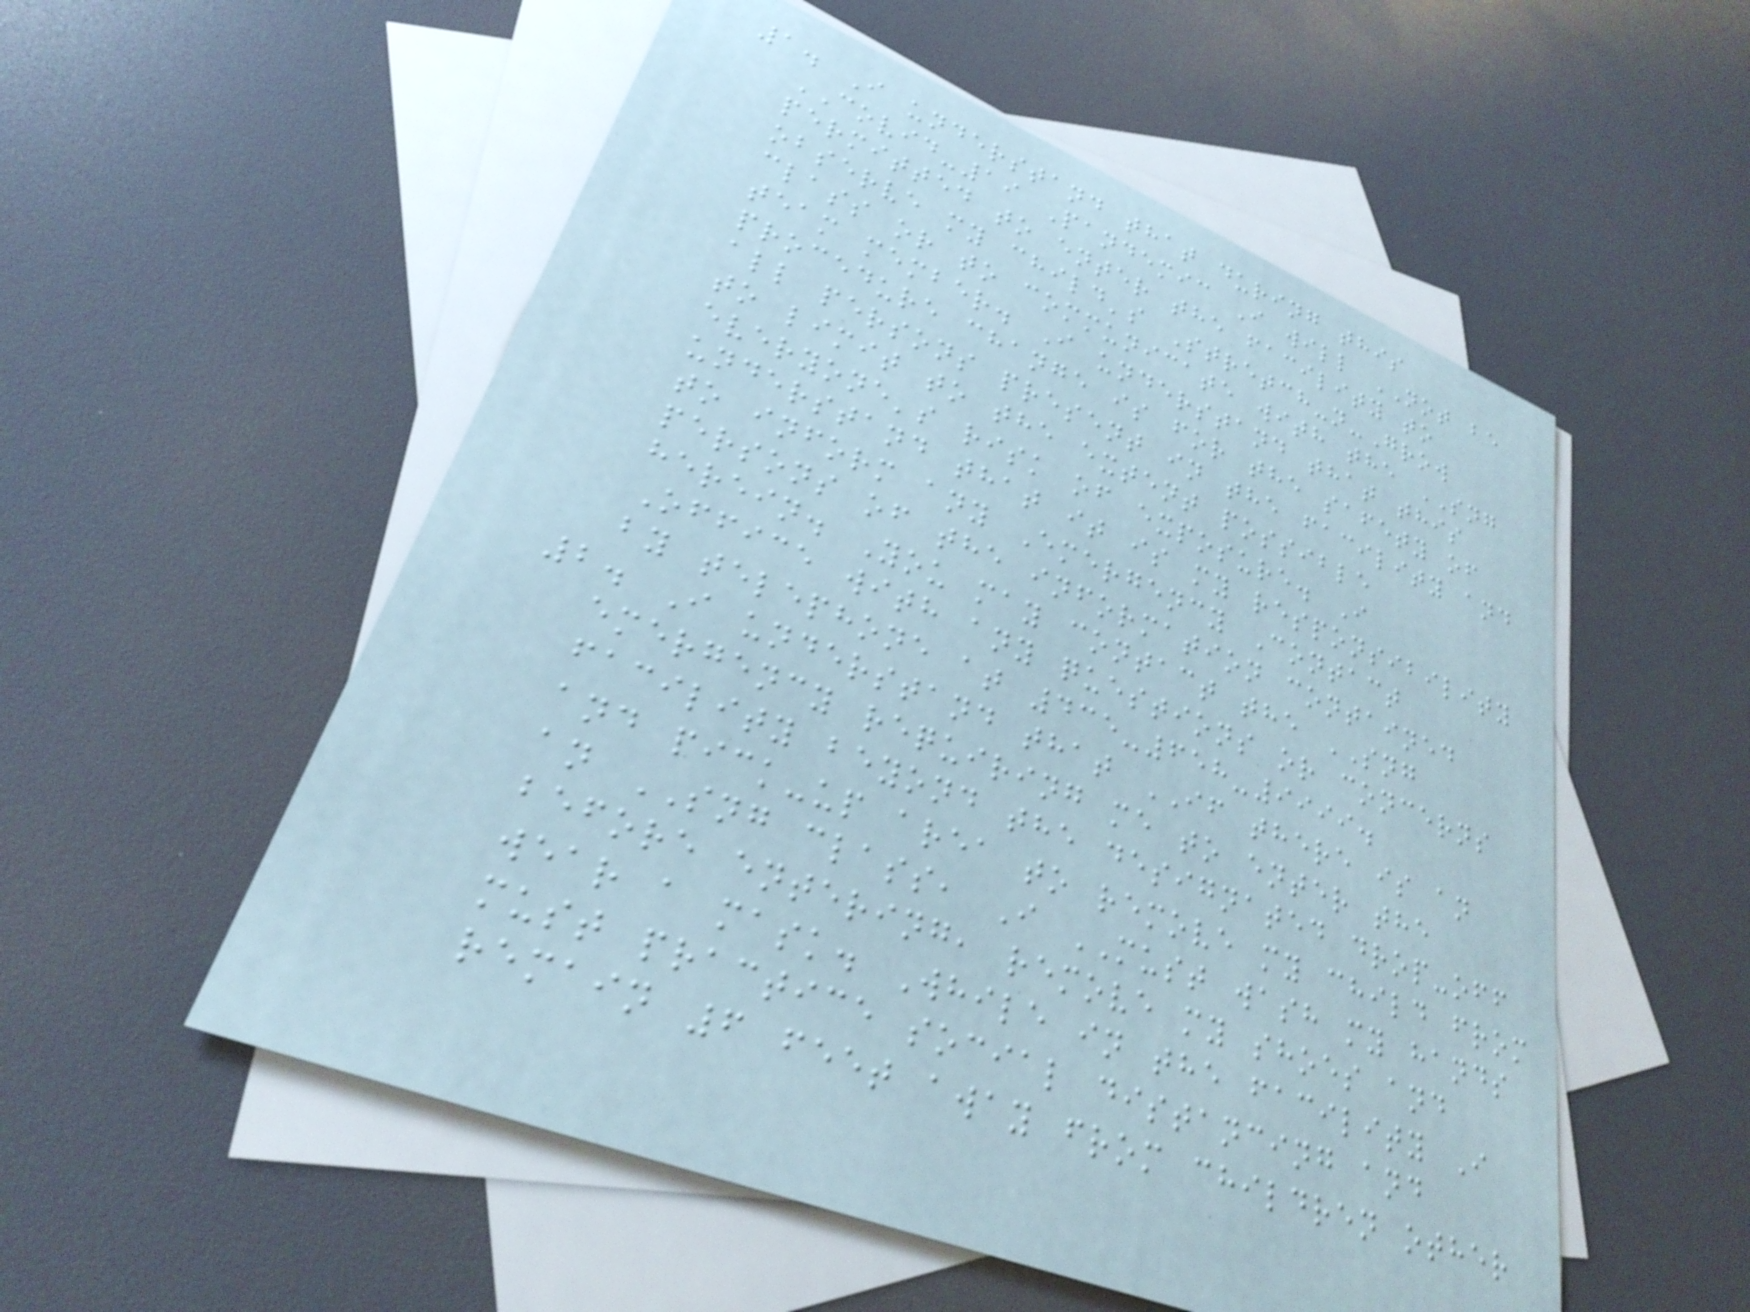1. I understand that during this
COVID-19 Pandemic I will NOT be
permitted to enter the facility to
observe my child's Stretch-n-Grow
class or to communicate with the SNG
team member. I understand that this
procedure change is for the safety of
all persons present in the facility and
to limit to the extent possible
everyone's risk of exposure. I
understand that it is my responsibility
to inform any Emergency Contact
persons of the information contained
herein. You may contact the SNG
Office with any questions or concerns
by telephone at 435-658-9999.
2. I understand that IF there is an
emergency requiring me to enter the
facility beyond the designated drop-off
and pick-up area to remove my child from
an SNG class, I MUST wash my hands
before entering, remove my shoes and
wear a mask. While in the facility I
must practice social distancing and
remain 6 feet away from children other
